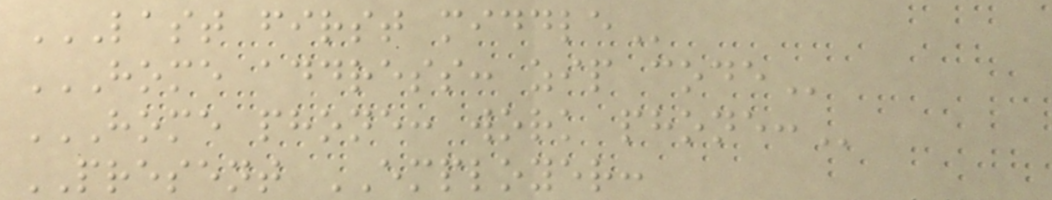LAST FIRST MIDDLE
HOME ADDRESS: ZIP CODE
HOME PHONE: WORK PHONE:
PRESENT EMPLOYER:
